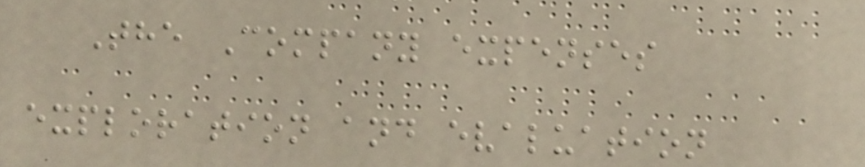The Company expenses
exploration and evaluation
